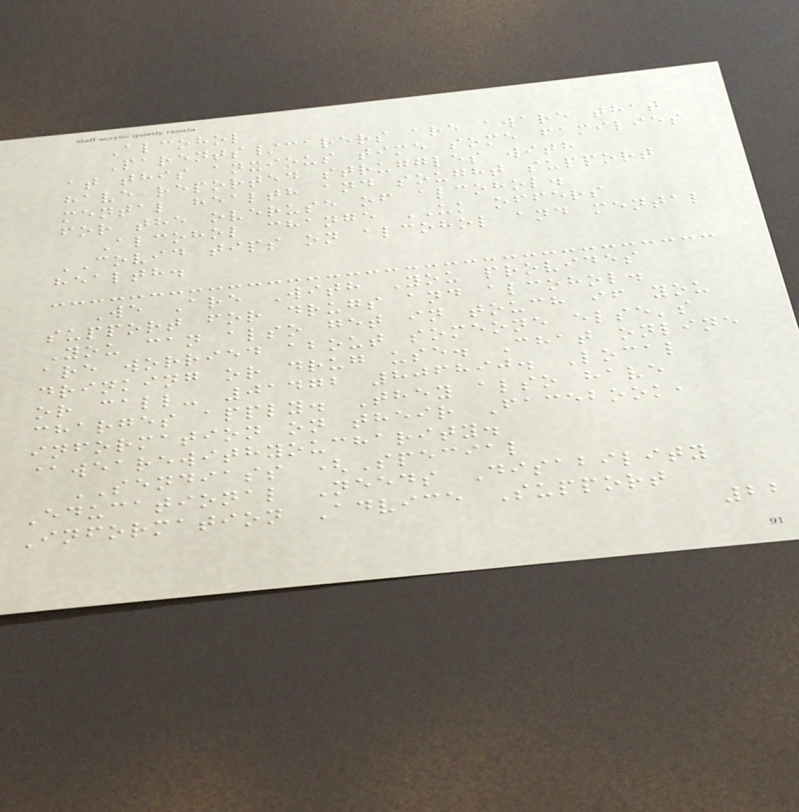Alcohol
Parents/carers are aware that
at this anxious time some families
have reported struggles with
mental health and sought support
for the overuse of alcohol.
Alcohol change UK offers
COVID tips on alcohol and mental
health.
We Are With You provides
support for drugs and alcohol.
You can also get in touch if you
are worried about someone else's
drinking or drug use. Chat online
or call- 01472 806890. Local
charges apply. They also have
information on their Facebook,
@wearewithyoucharity.
SENDIASS (Special
Educational Needs Disability
Information Advice Support
22
